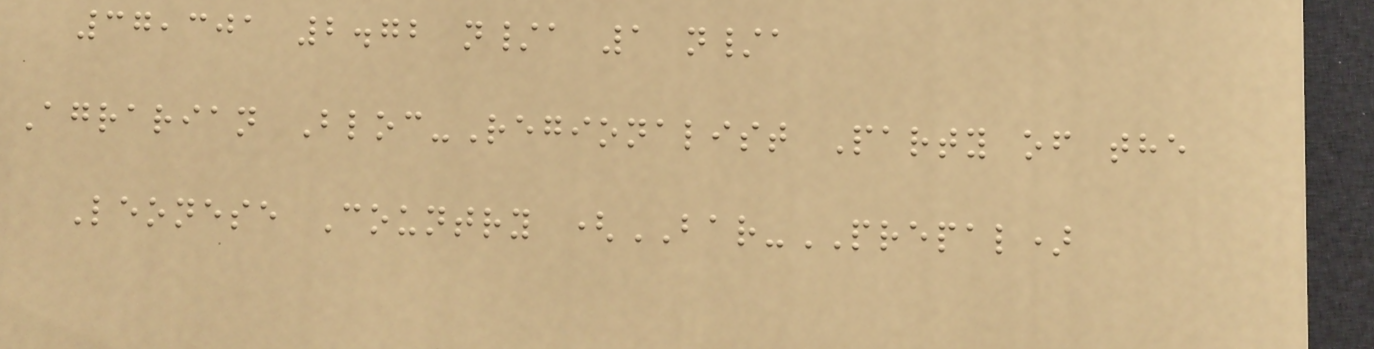37,301 2.72 n/a 1 n/a
Agrarian Bloc-Regionalist Party of the
Leonese Country (BAR-PREPAL)
